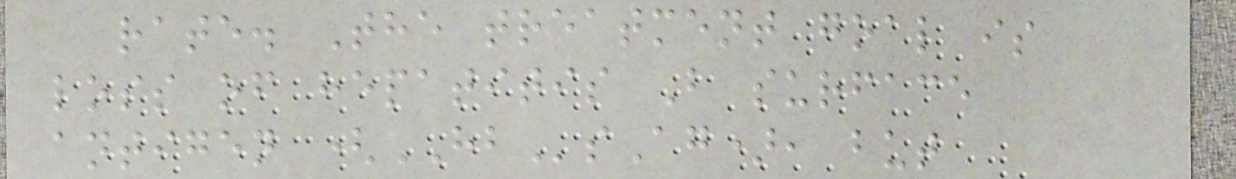rate. The treatment goal is
loss of hepatitis B surface
antigen (HBsAg), but
